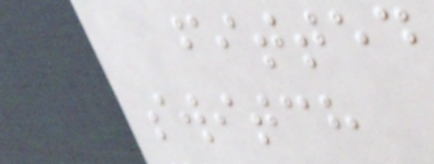fitted
switch
